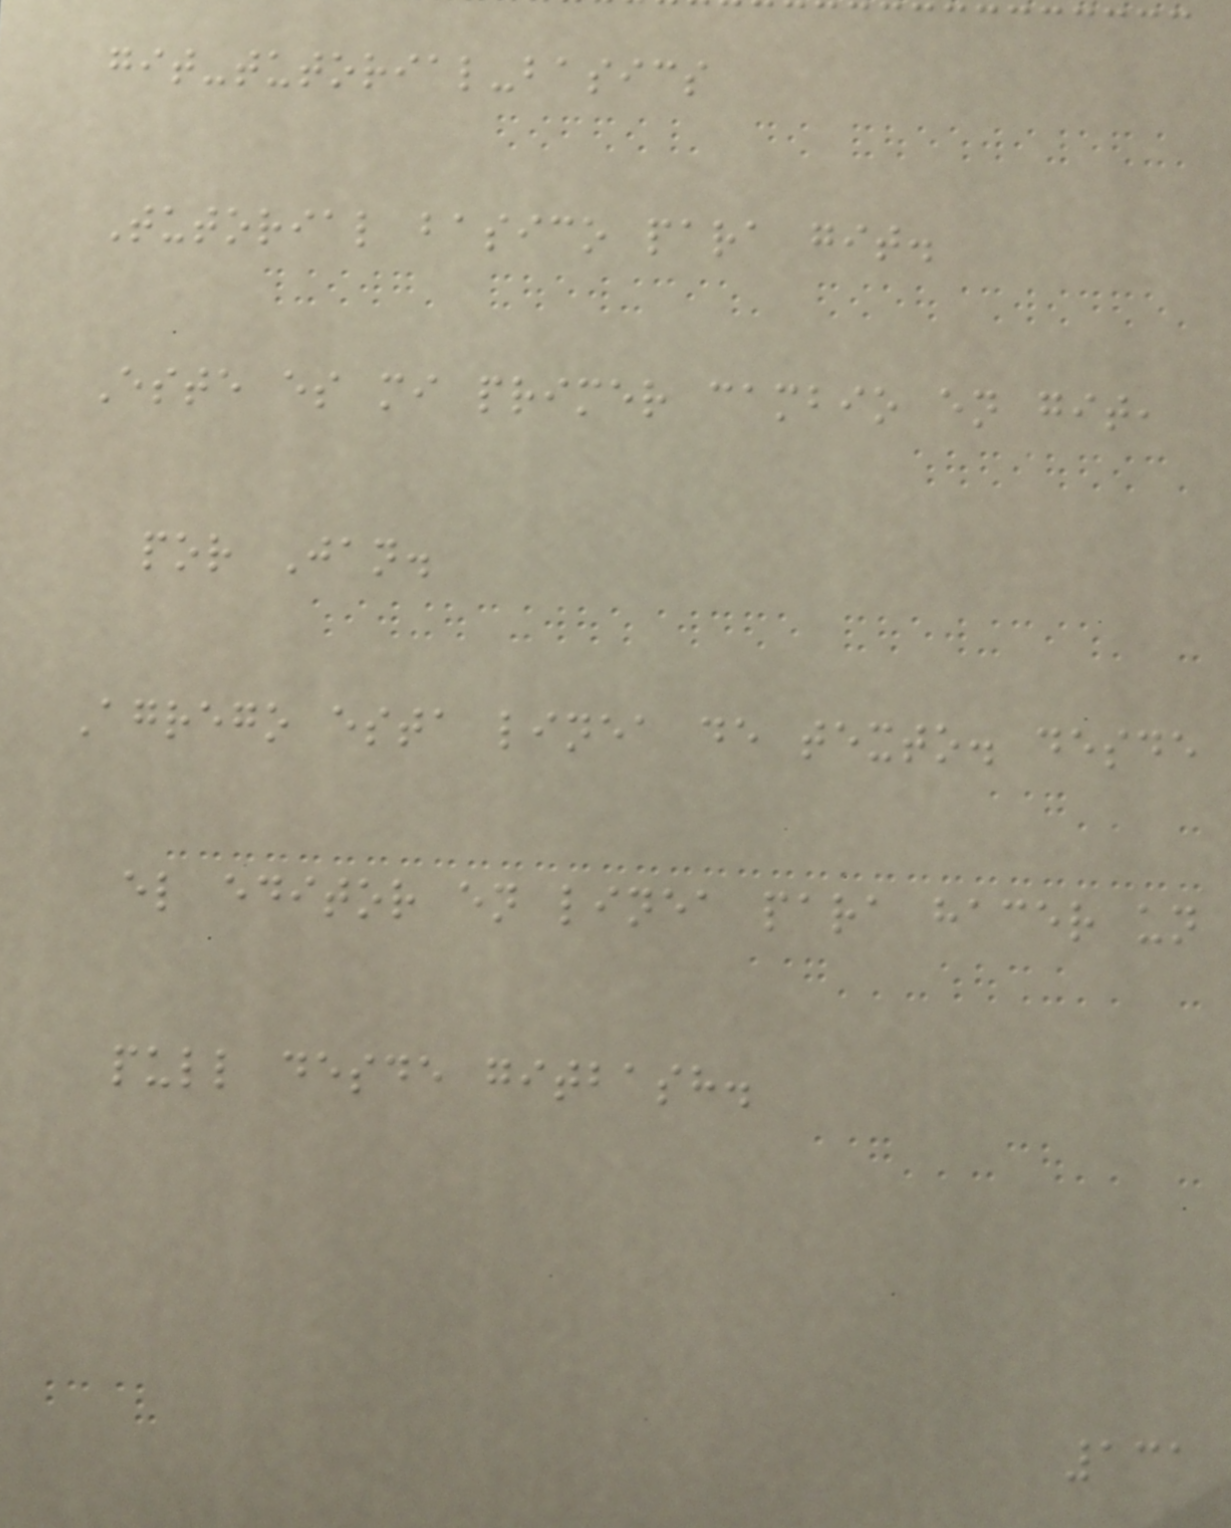git-tutorial-basics
Tutorial basico para git.
Este es mi primer cambio en git,
por Jan.
Agrego esta linea de texto. desde
el editor en linea para hacer un
pull desde gitbash.
131
